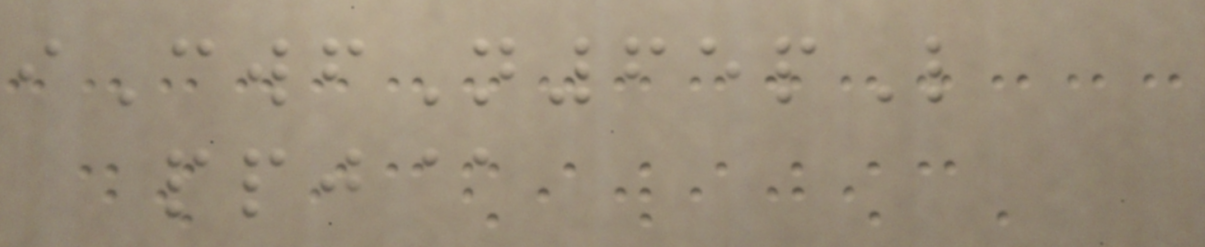iCwfN65pL
ppj@
